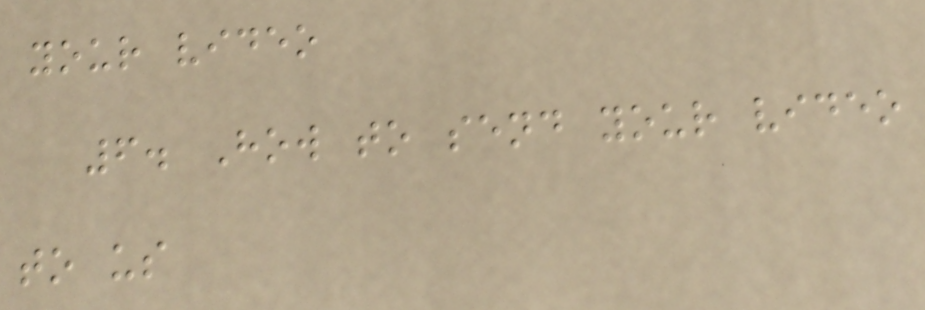your video
6. How to send your video
to us
